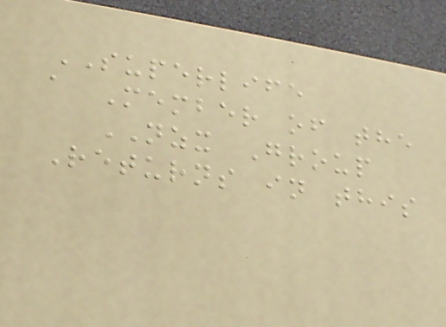SUPERLIFE
a Member of the
NZX Group
Returns in this
